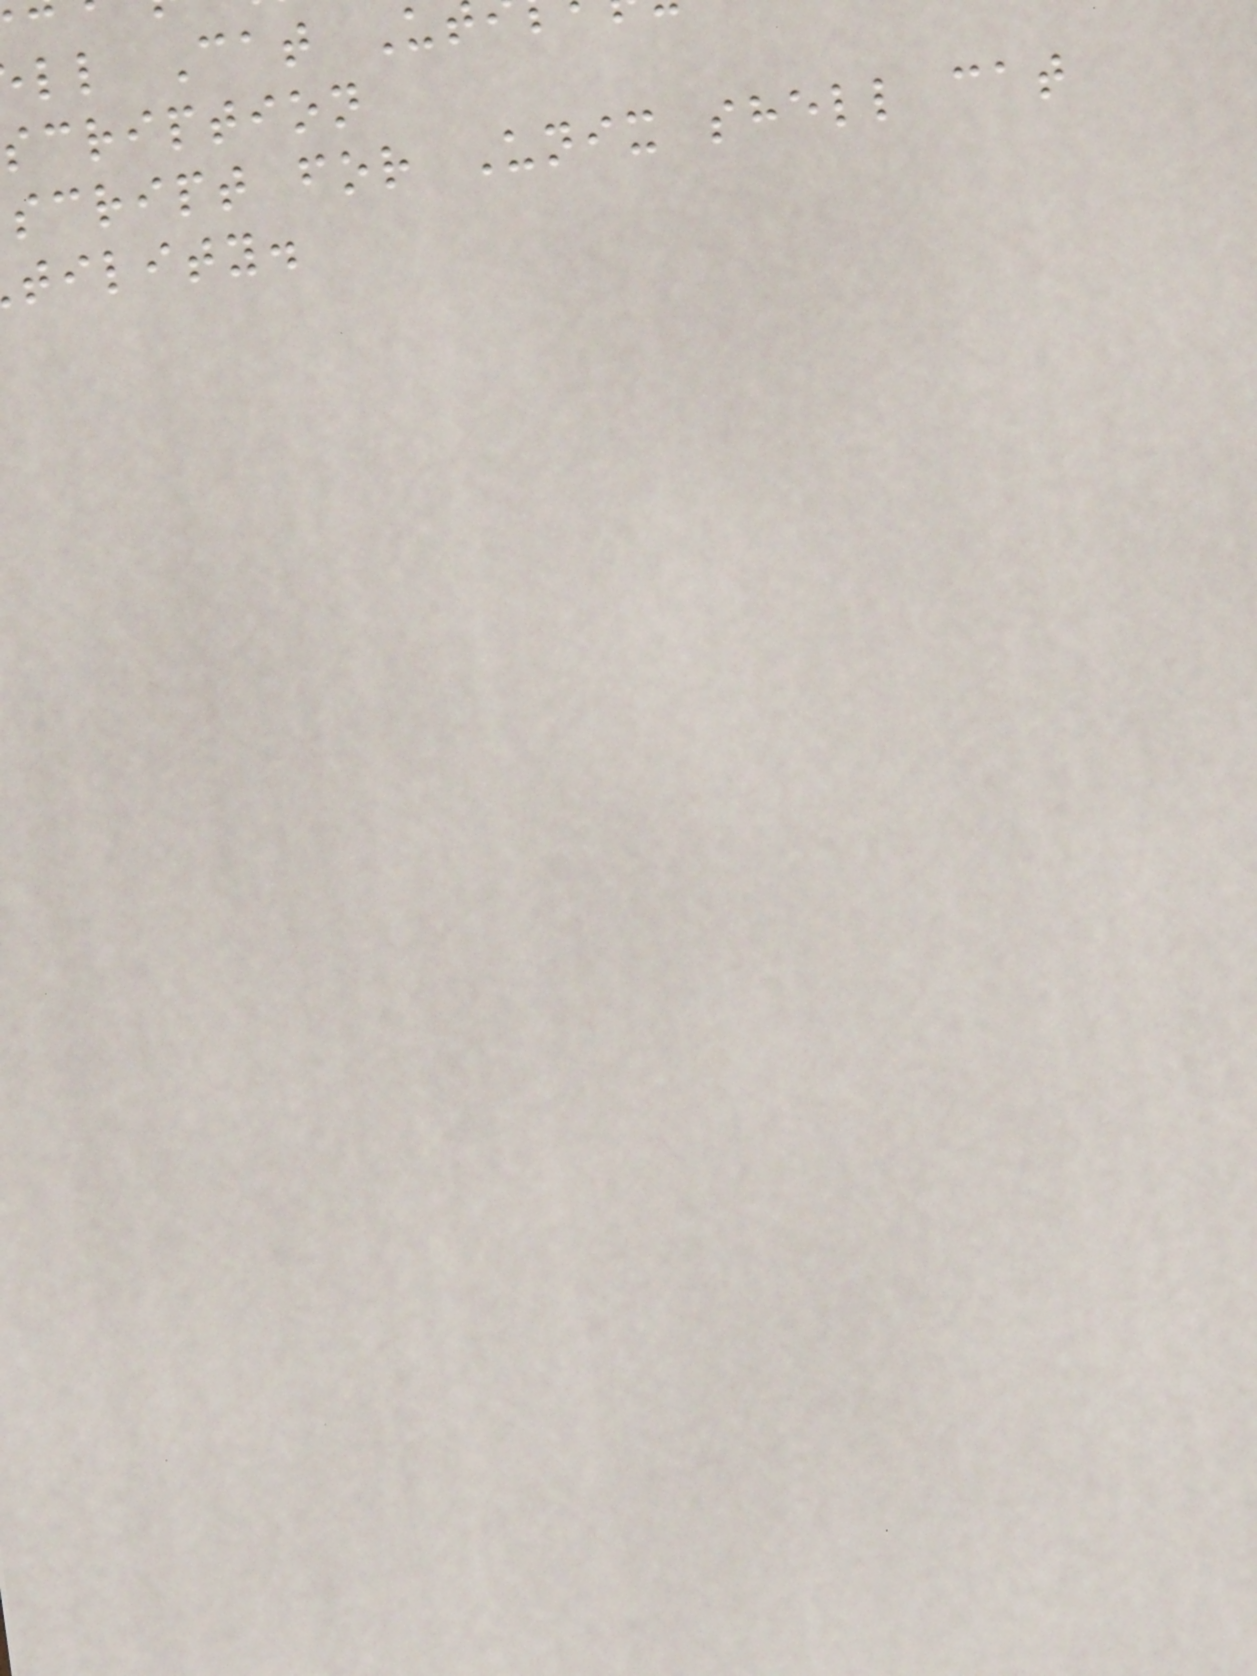ll Cat U
scription
script for Unix shell cat
tility.
